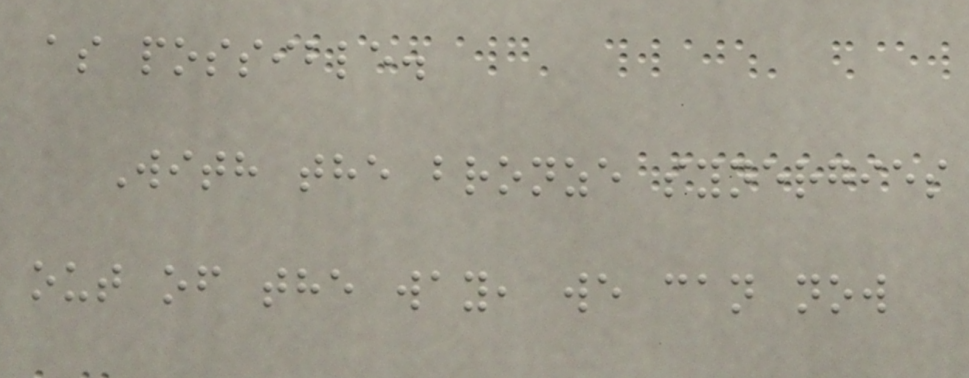as possible.
With the bronze synergies
out of the way, we can now
